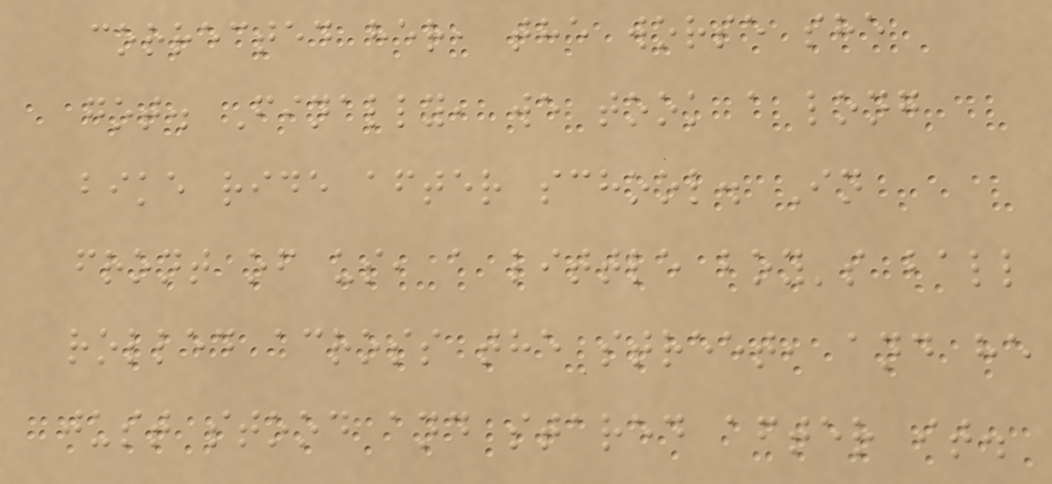corrected her, the worse she
got. Finally, we took a long
bike ride after school. In
front of us, a little boy's ball
rolled across the street, and he
just stood and stared after it.
